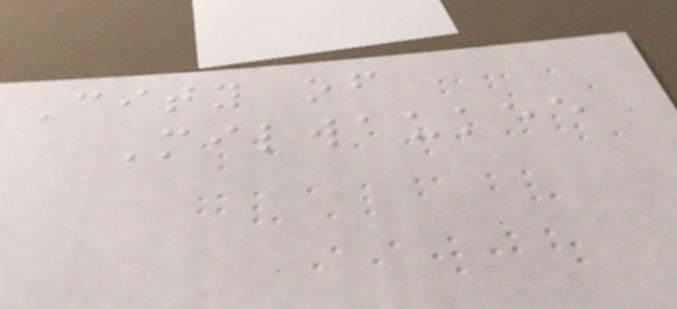City of
Milwaukee
